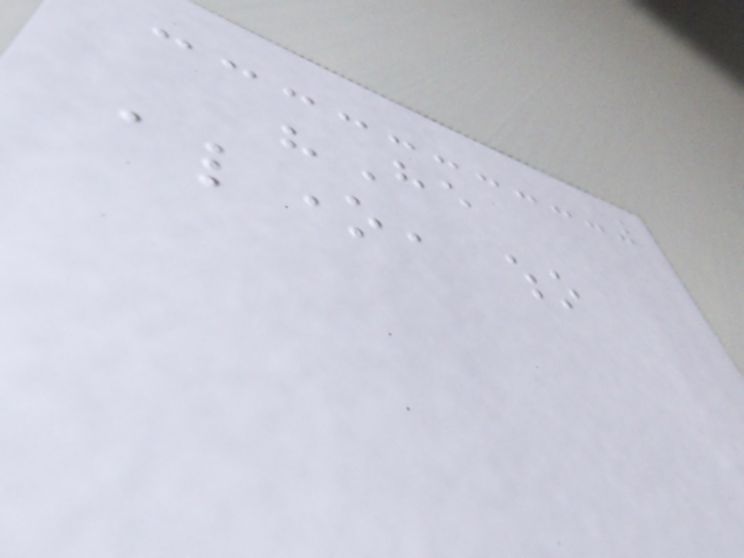"He
alone, who
